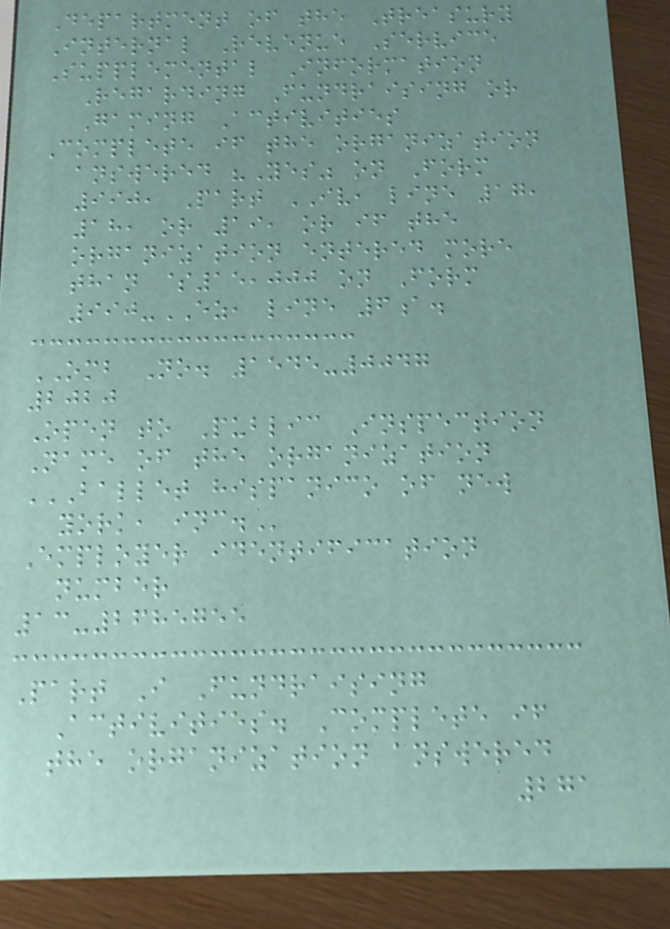Department of the Treasury
Internal Revenue Service
Supplemental Information
Regarding Fundraising or
Gaming Activities
Complete if the organization
answered "Yes" on Form
990, Part IV, line 17,
18, or 19, or if the
organization entered more
than $15,000 on Form
990-EZ, line 6a.
OMB No. 1545-0047
2020
Open to Public Inspection
Name of the organization
BALLET HISPANICO OF NEW
YORK, INC.
Employer identification
number
13-2685755
Part I Fundraising
Activities. Complete if
the organization answered
271
